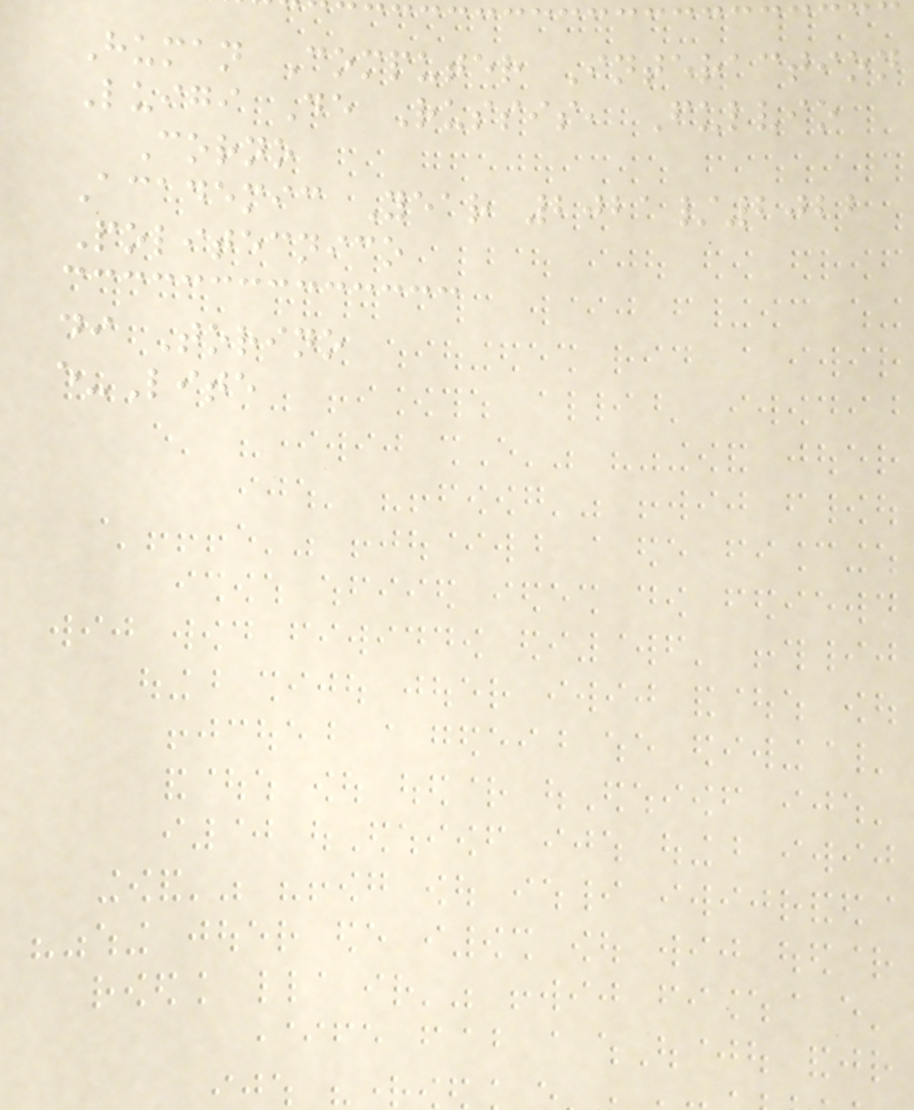Human Computer Interaction
Luigi De Russis, Fulvio
Corno
Academic Year 2021/2022
Politecnico
di Torino
e-Lite
